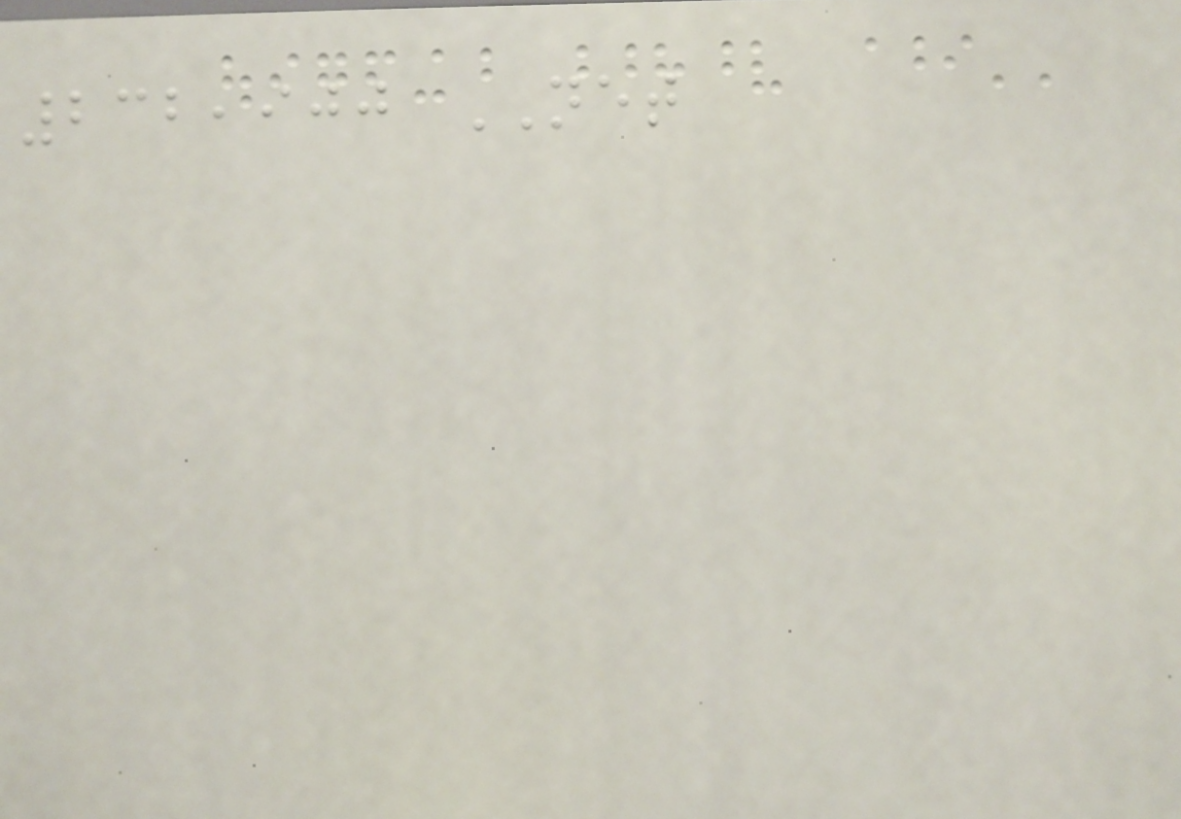232,900 NET
